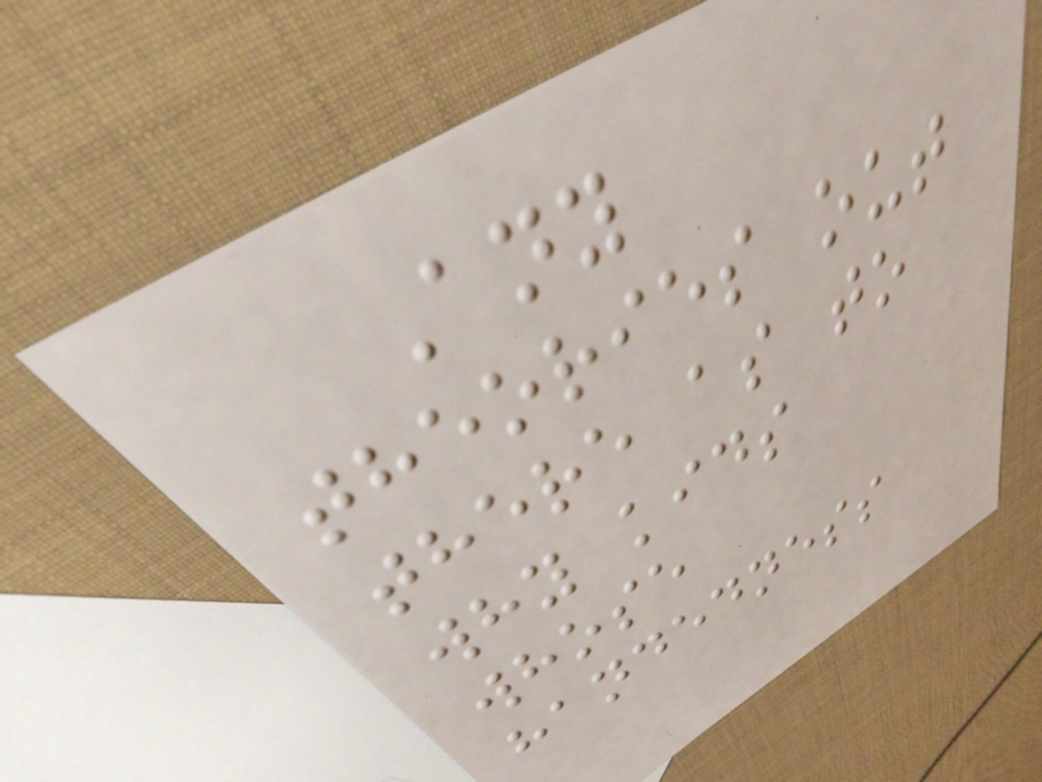Any
theories out
there as to
why kids
whose
handedness
